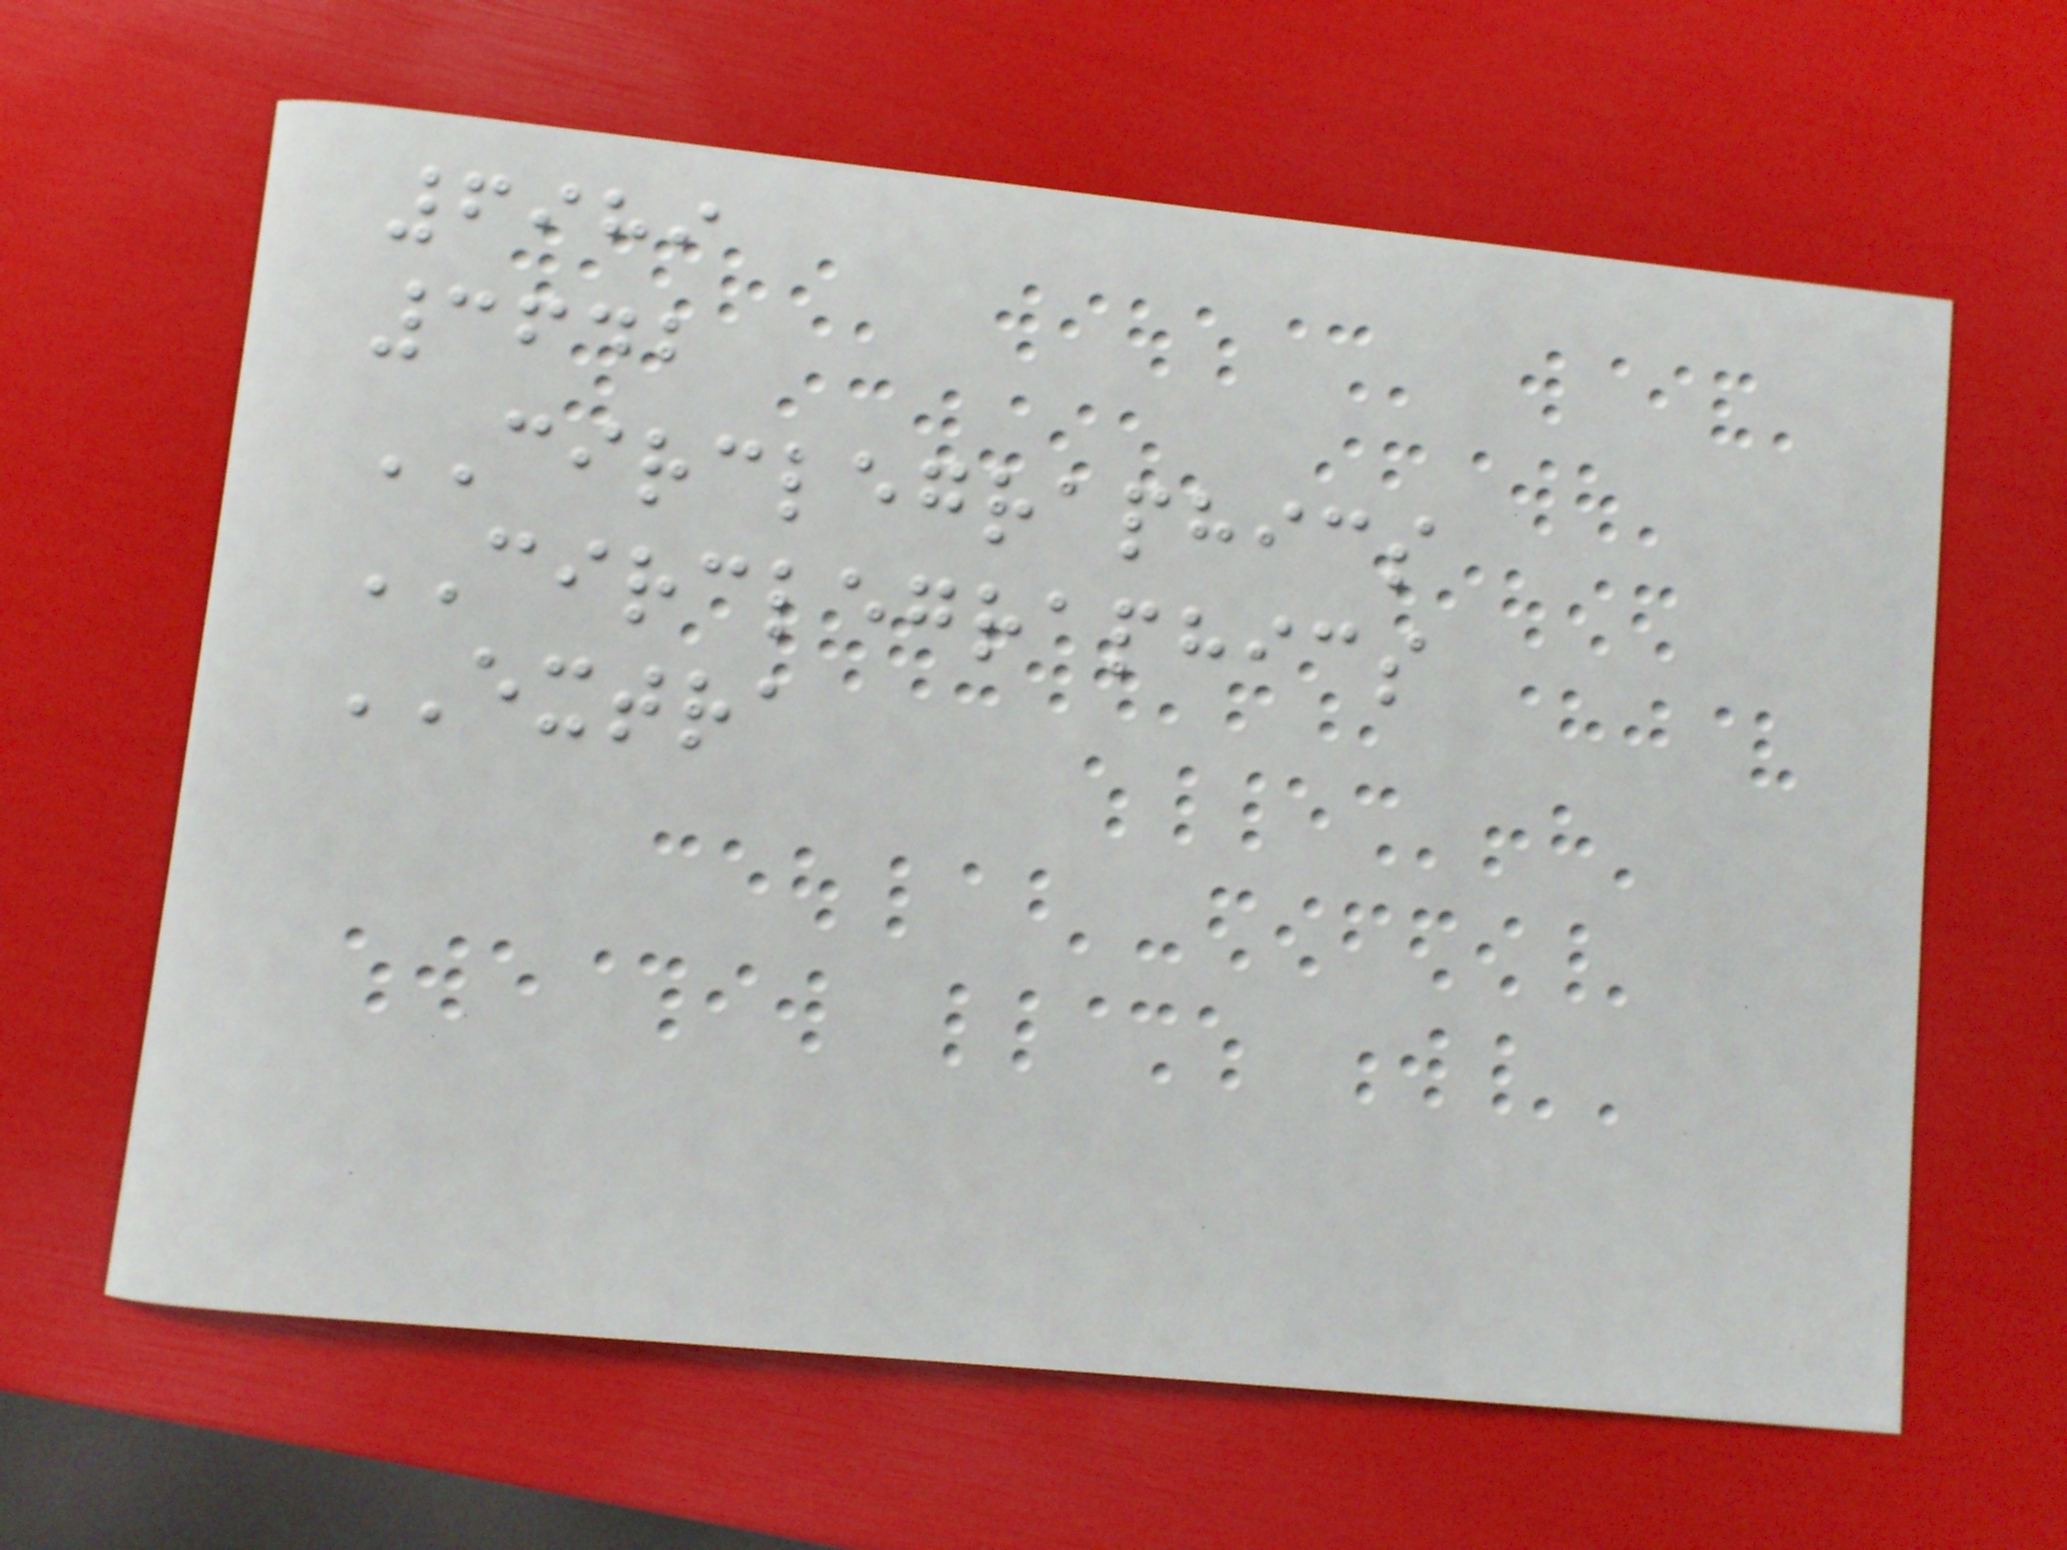6989
3642
CIRCLEGRAPHICS
CIRCLEGRAPHICS
EXTRA
